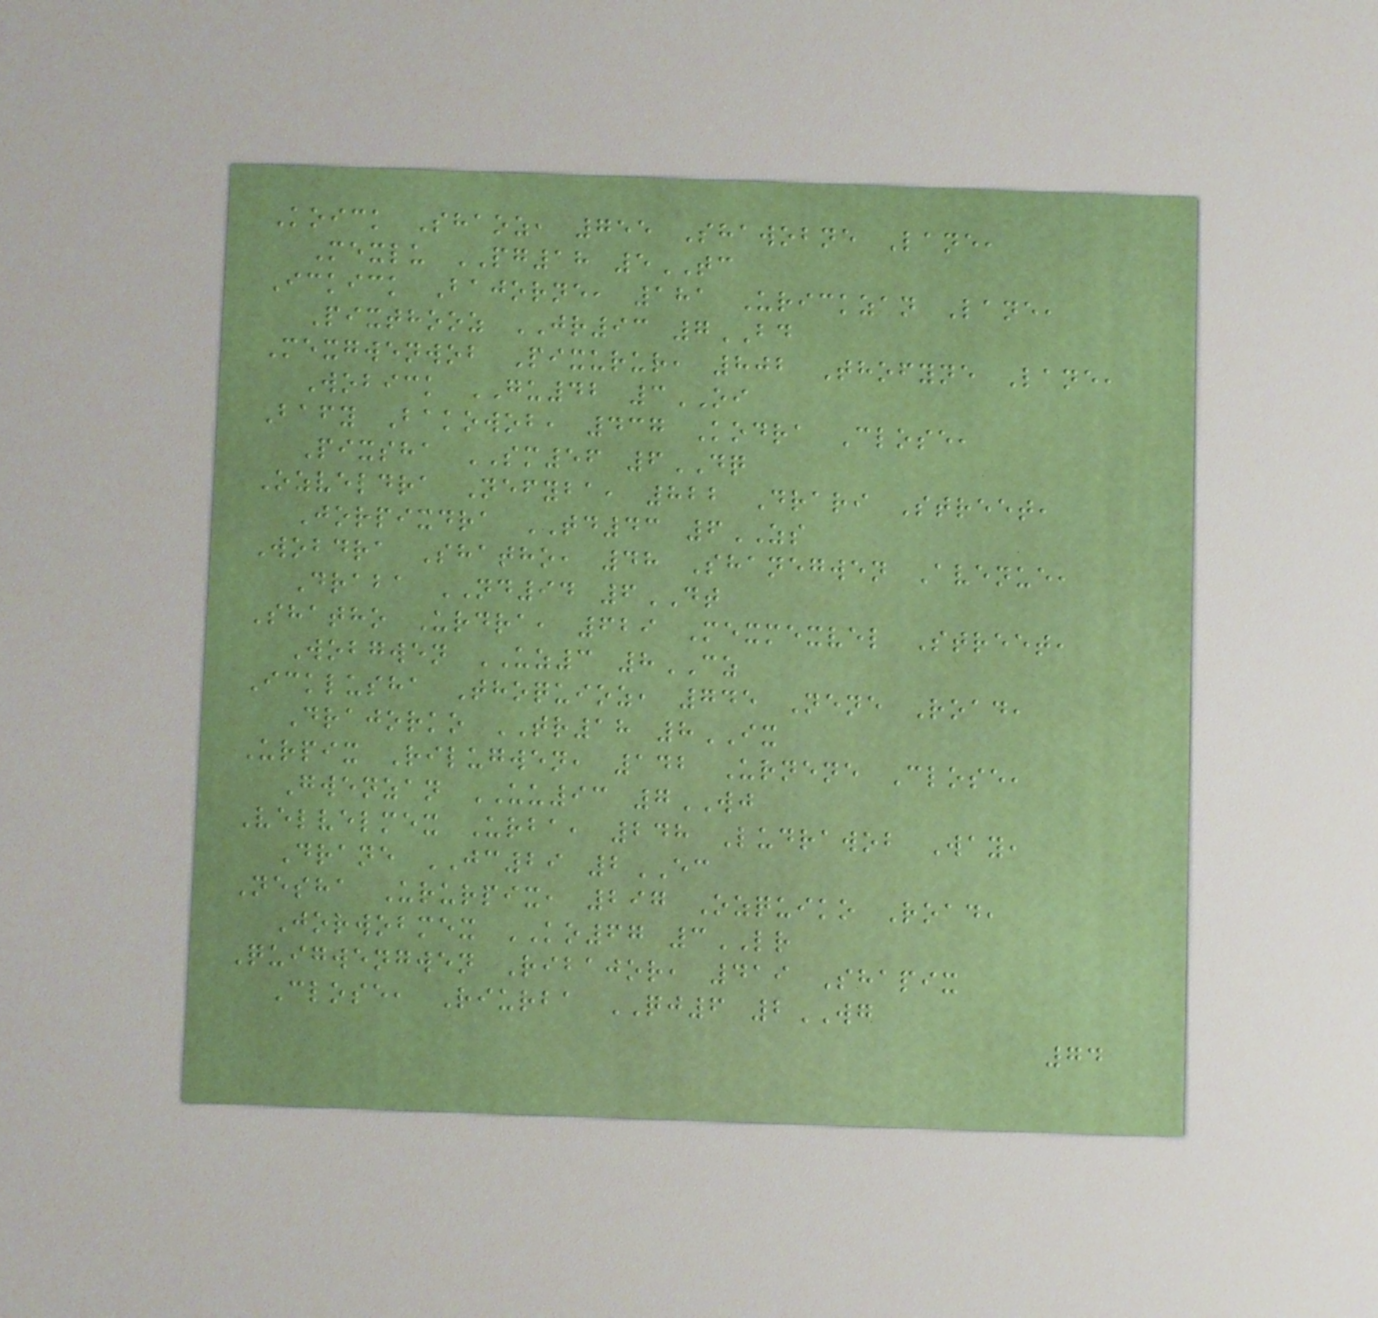Koick Shaoz, 755 Shawobne Lane,
Mexlu PG18 5TC
Ickick Bajorne, 181 Urickzan Lane,
Pixthooz JR93 7BD
Mexgwenwob Pixurur, 802 Thofyne Lane,
Wobick GU42 3OI
Bafy Bakowob, 437 Kodra Close,
Pixsha SM56 6DQ
Ozveldra Nefyba, 822 Drari Street,
Jorpixdra TD43 6ZS
Wobdra Shatho, 48 Shanegwen Avenue,
Draba ND94 6DT
Shatho Urdra, 629 Mexmexvel Street,
Wobgwen UZ3 8CZ
Icklusha Thoquioz, 745 Nene Road,
Drajorko TR18 8IX
Urpix Rilugwen, 142 Urnene Close,
Gwenzan UU93 7WJ
Velvelmex Urba, 248 Ludrawob Way,
Drane JC29 2EC
Nesha Ururpix, 297 Ozquiko Road,
Jorwobmex KO67 3LR
Quigwengwen Ribajor, 419 Shapix
Close, Riurba QJ6 2WG
74
